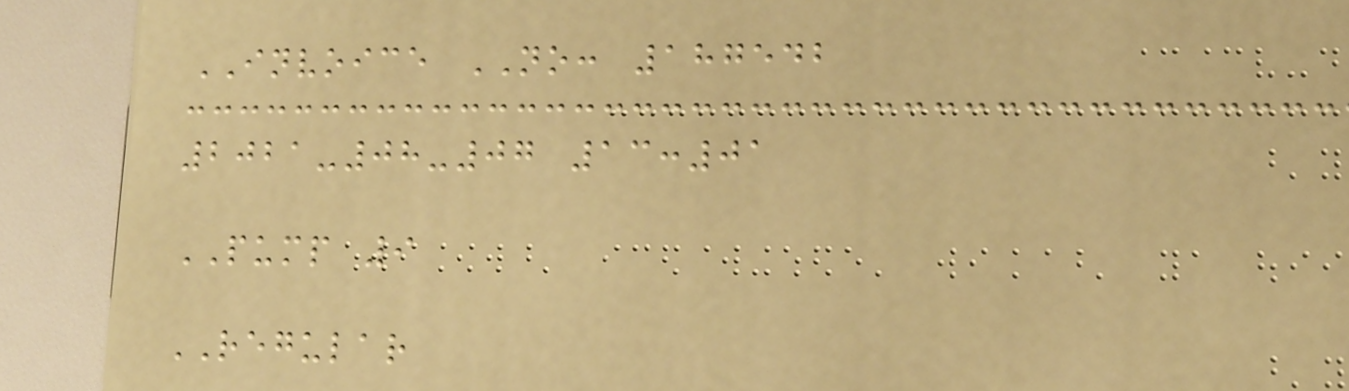INVOICE NO: 187542
2021-08-07 13:01
PUMP 9
REGULAR
